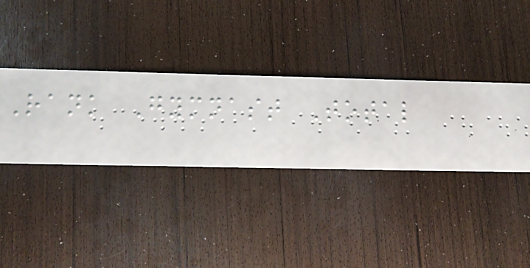Rank Gymnast Total
